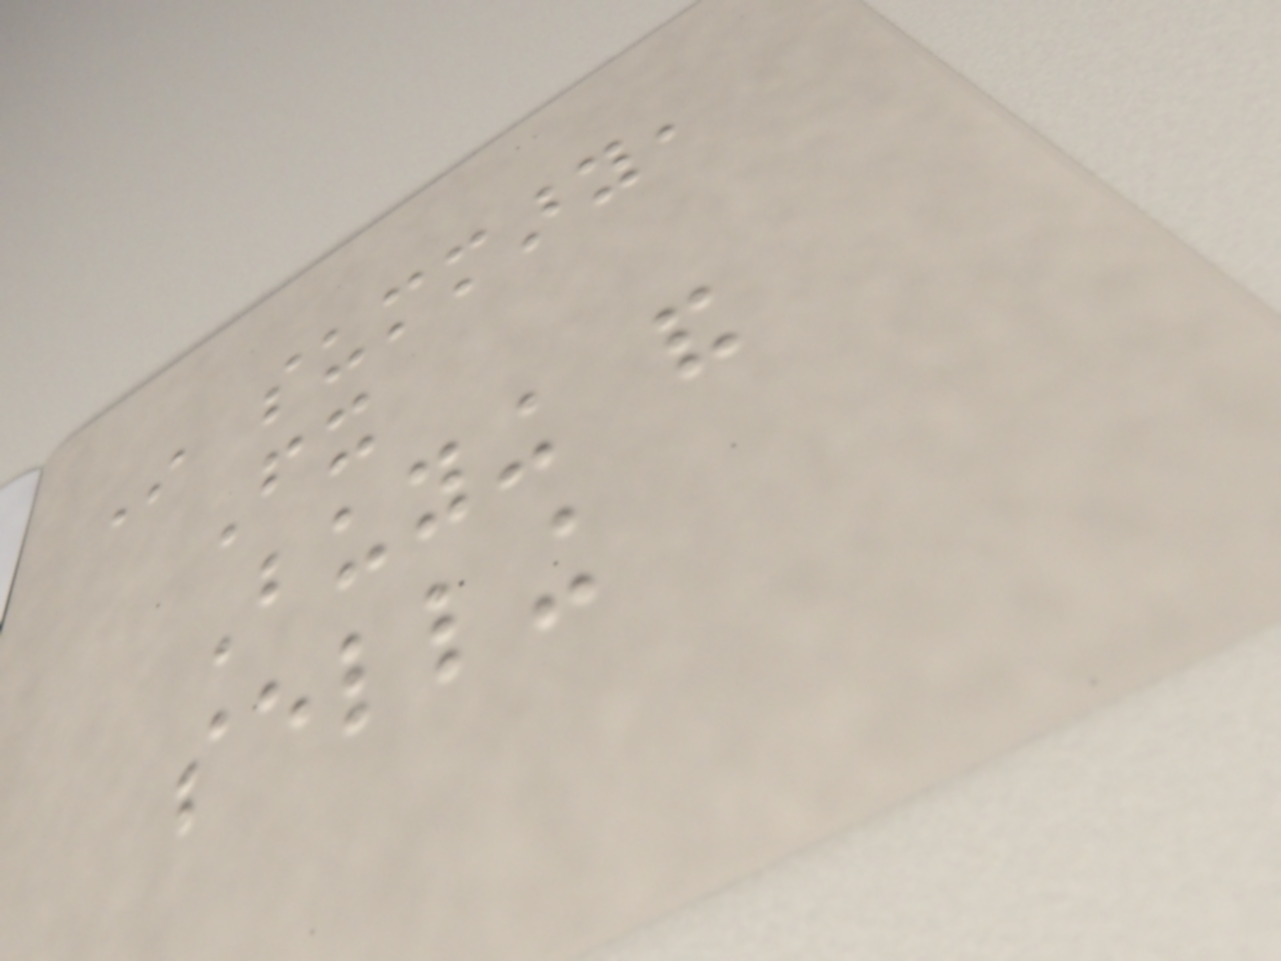In summary,
Fx
Buying and
selling
